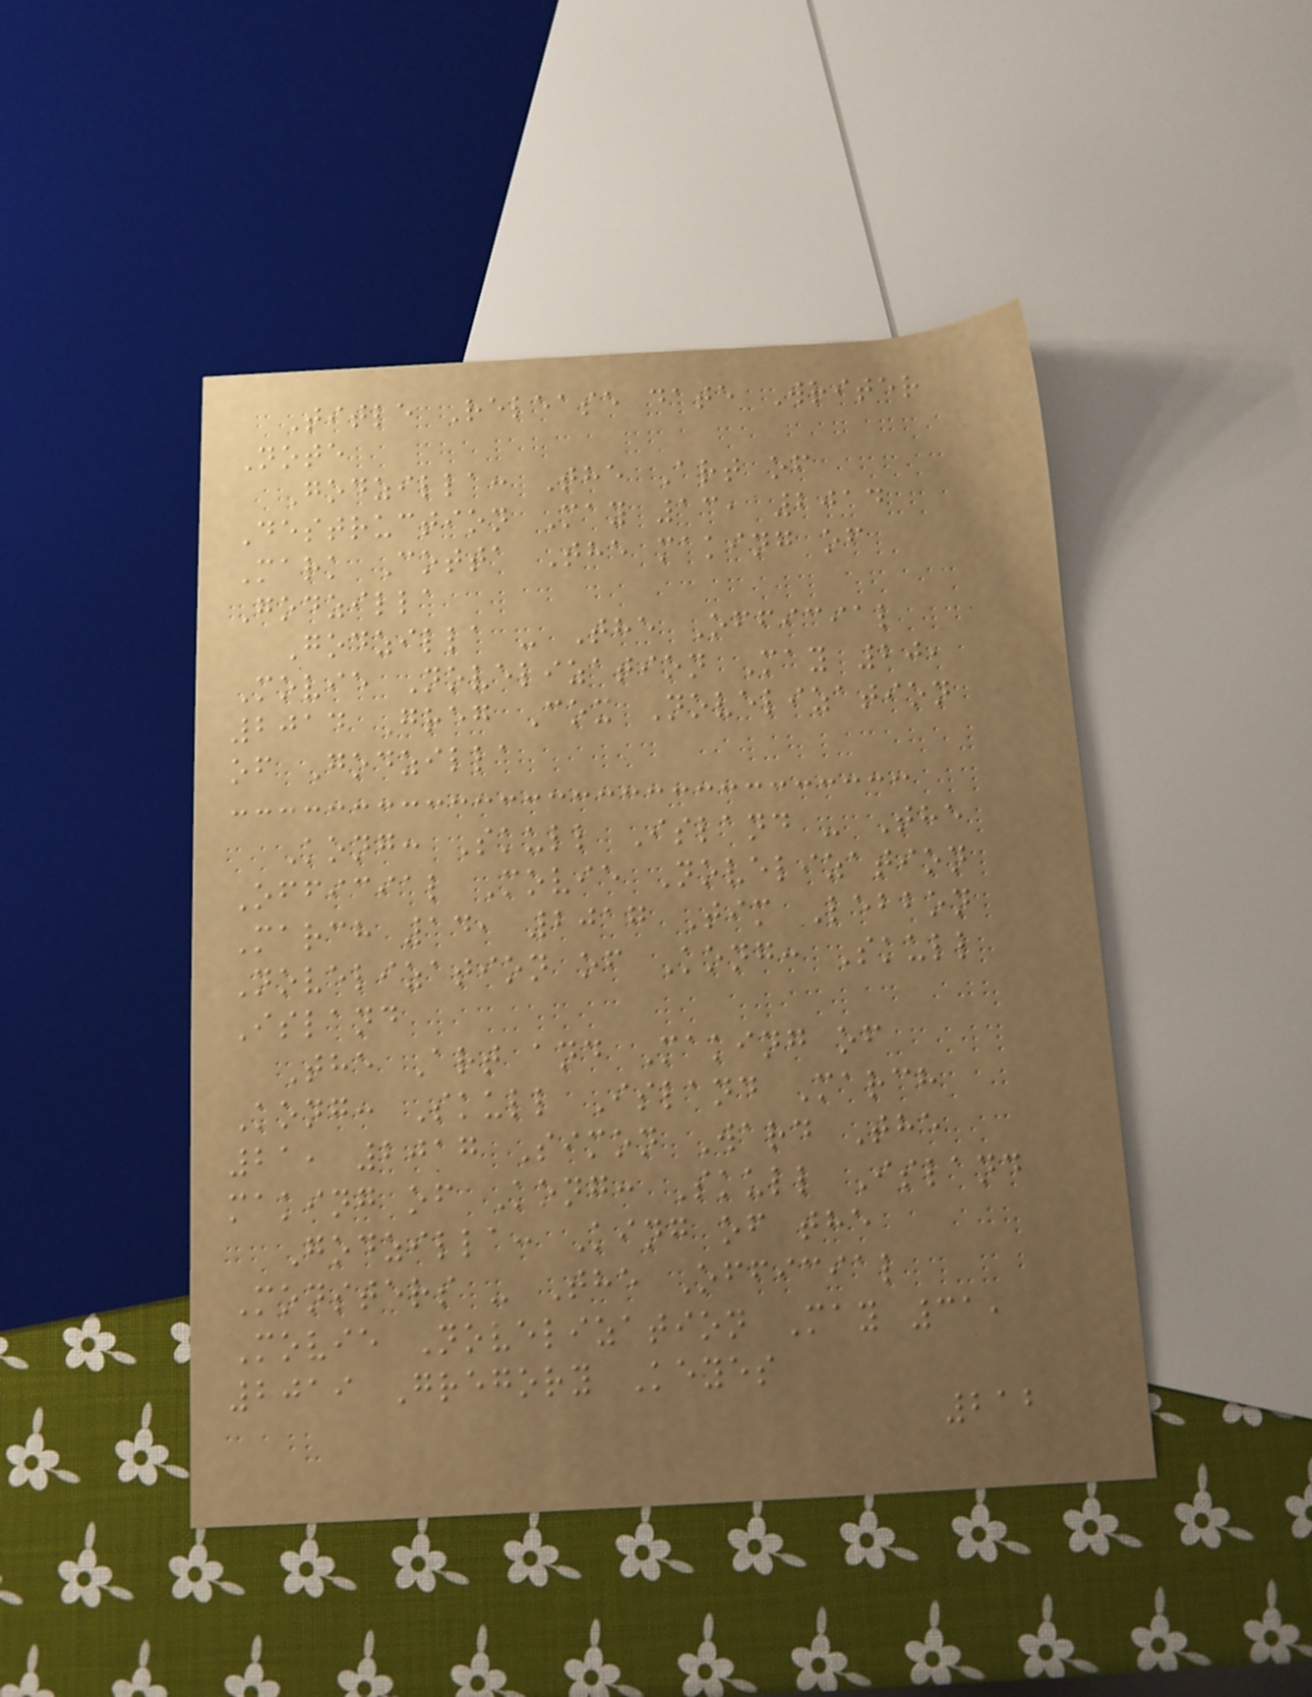Title Release date Writer
Note
Godzilla: The Art of
Destruction May 13, 2014
Mark Cotta The making of
Godzilla
Godzilla - The Official
Movie Novelization May 20,
2014 Greg Cox Novelization
of Godzilla
Kong: Skull Island - The
Official Movie Novelization
March 14, 2017 Tim Lebbon
Novelization of Kong: Skull
Island
The Art and Making of
Kong: Skull Island March
21, 2017 Simon Ward The
making of Kong: Skull Island
Godzilla: King of the
Monsters - The Official
Movie Novelization May 31,
2019 Gregory Keyes
212
